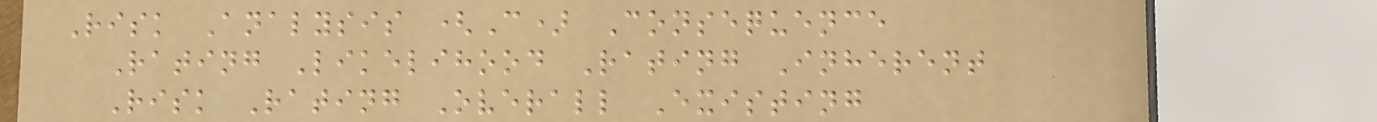Risk Analysis (C) Consequence
Rating Likelihood Rating Inherent
Risk Rating Overall Existing
